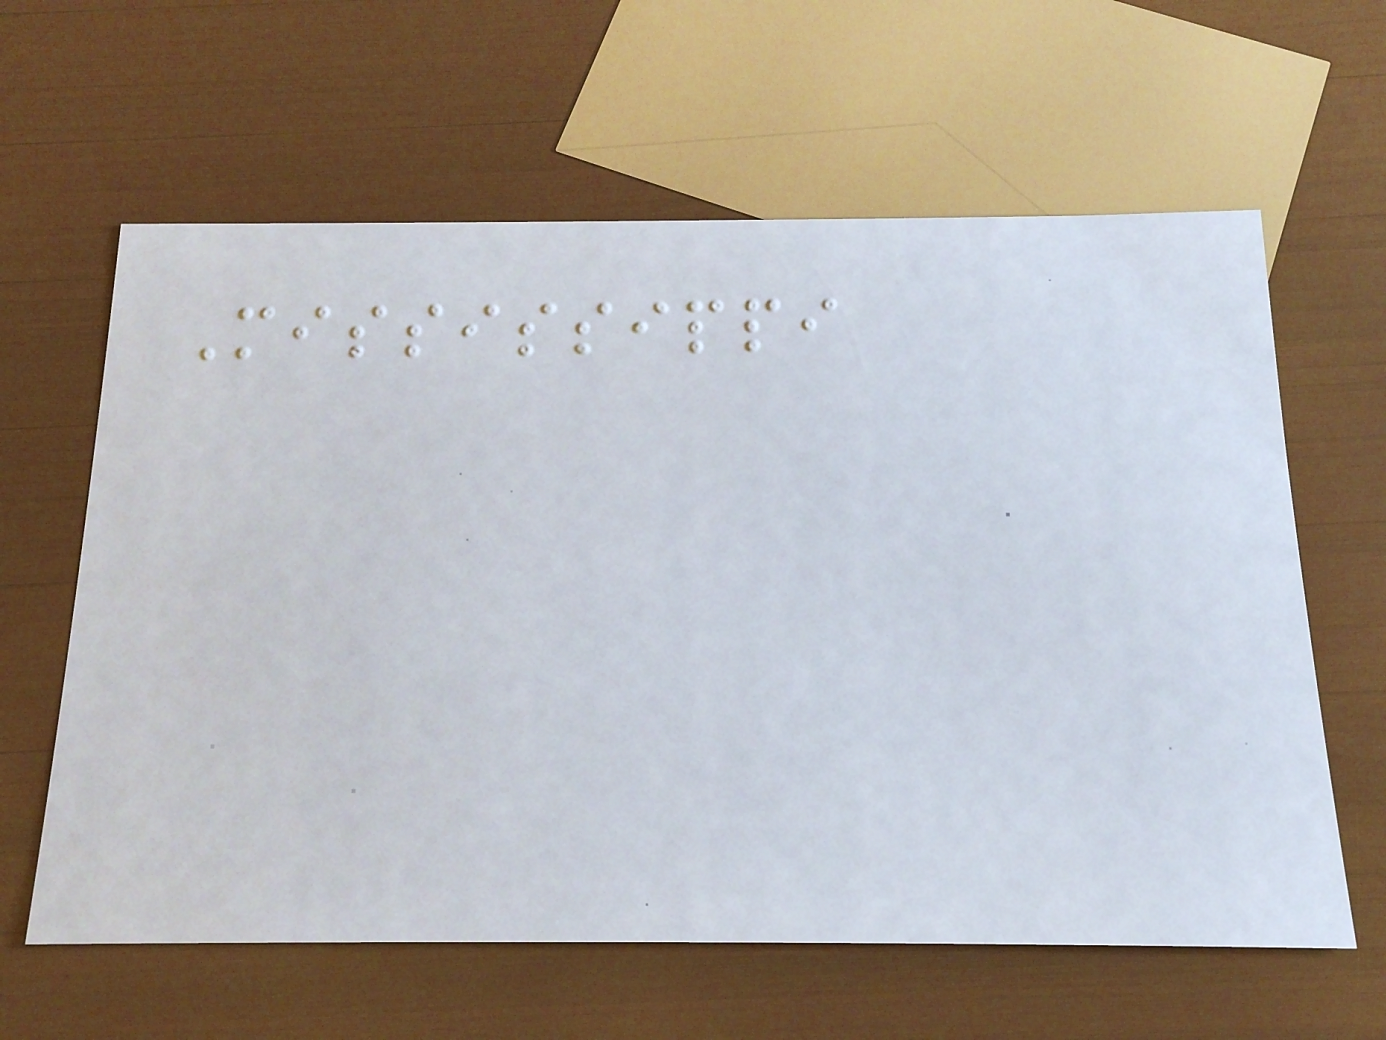Mississippi
